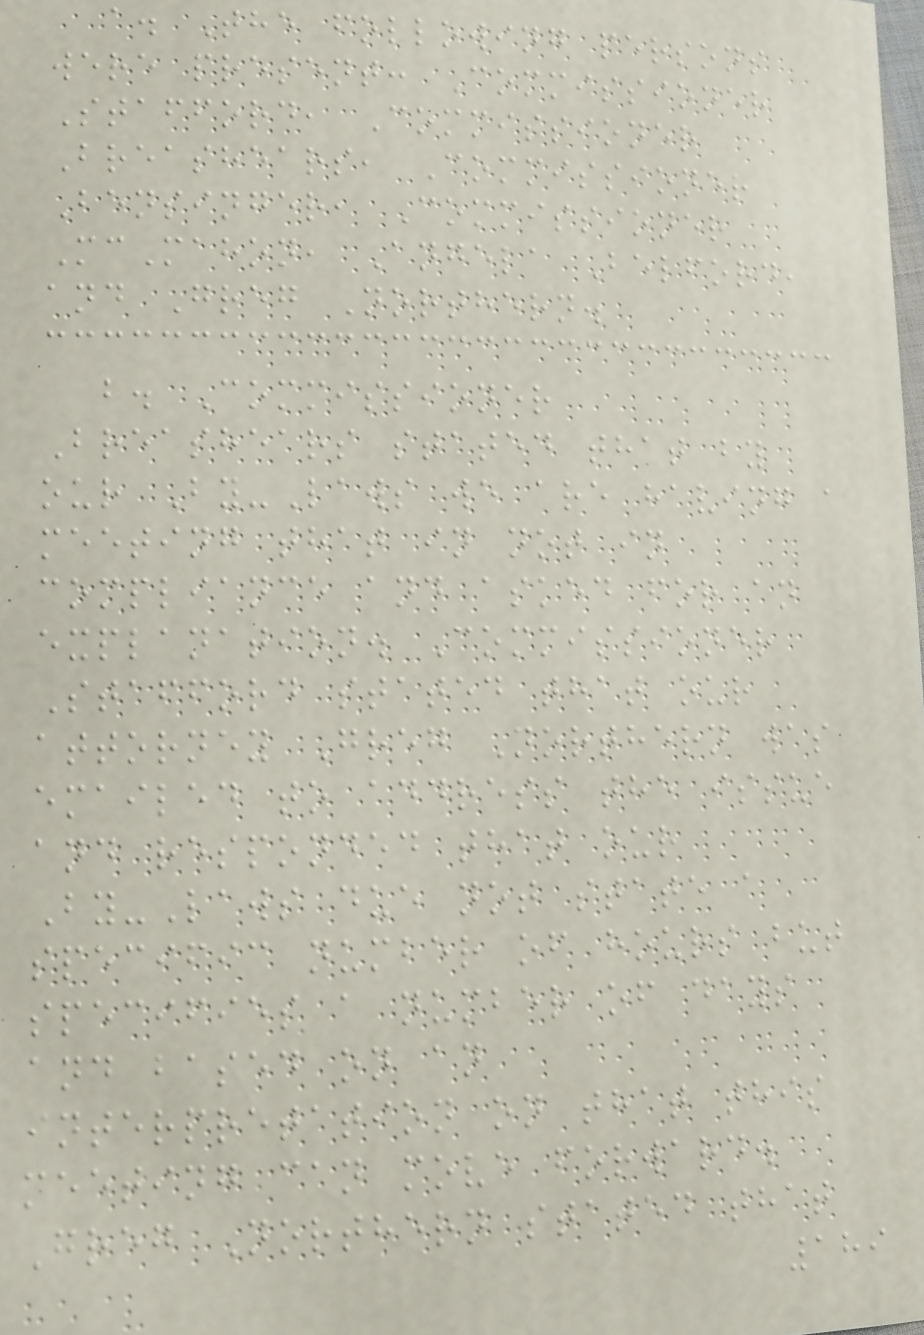a. The following persons
were present: Commissioner
Stafford, Commissioner
Breashears, Commissioner
Bensinger, Commissioner
McMahon, Angela Belford,
and Greg Northern.
b. Commissioner
Breashears stated that by
our By-Laws we are having a
meeting that in not in
compliance and asked for an
explanation. Commissioner
Stafford stated that our
attorney Greg Northern was
emailed to address the issue
and responded that our
By-Laws due not state a
specific number of hours but
specifies a number of days
and based on an
interpretation on that this
meeting can move forward.
Greg Northern stated that
189
